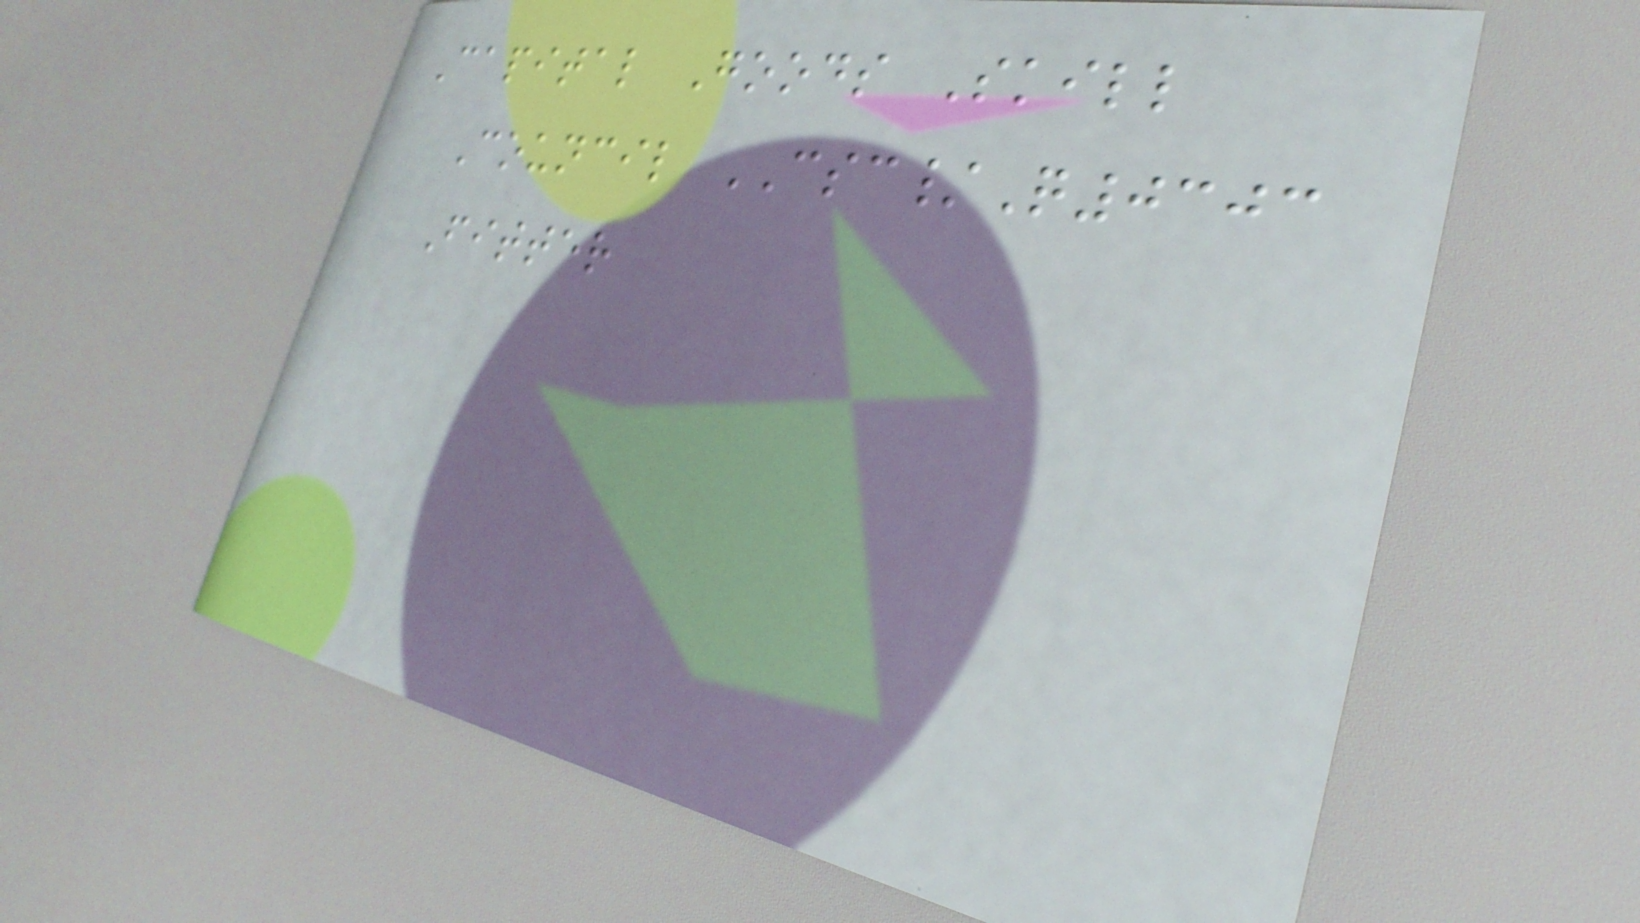Capital Goods Skill
Council CSC/Q0303
Fitter
